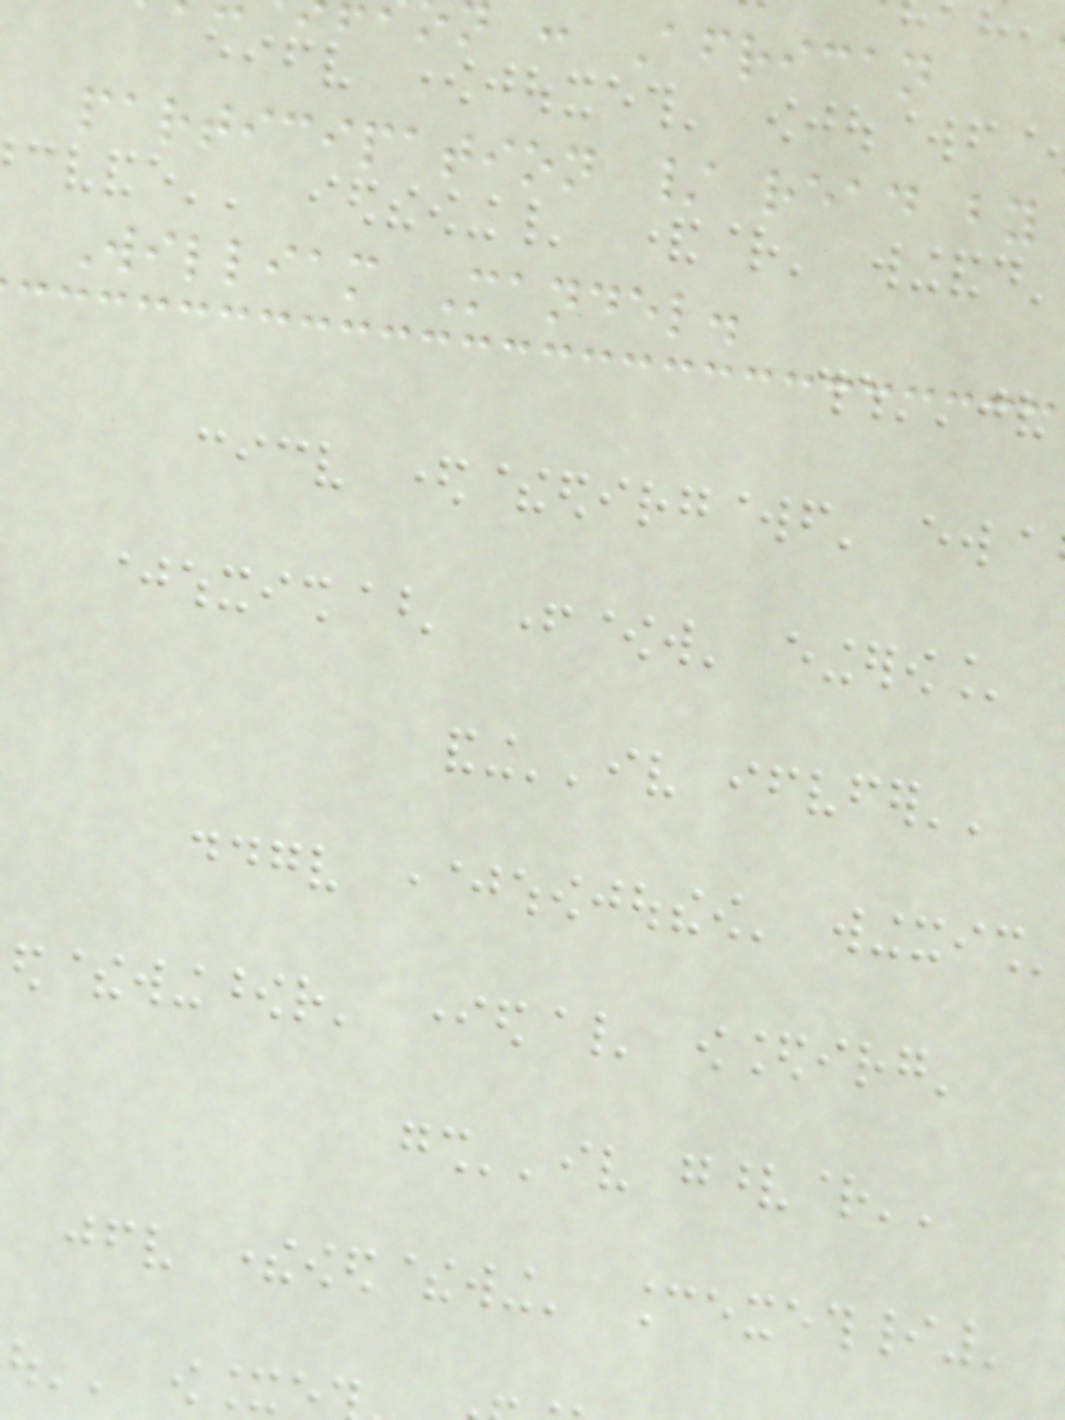: African
participation / read by
William Mandel.
